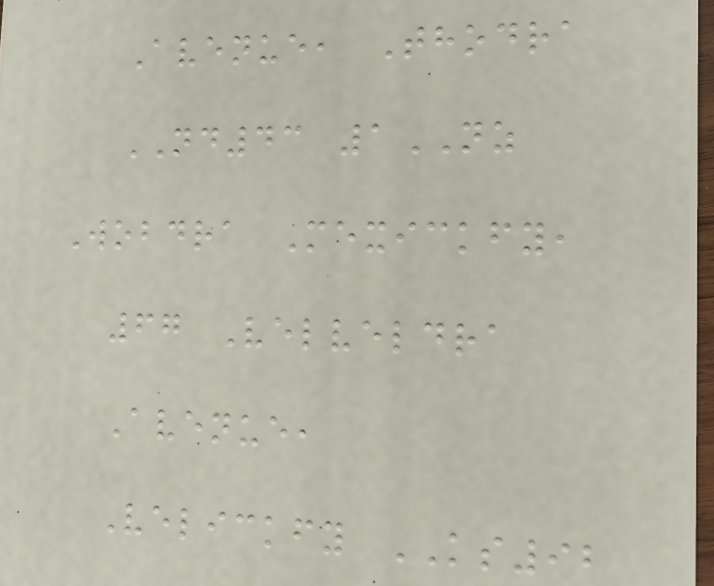Avenue, Thodra
ND43 1NZ
Wobdra Mexickfy,
67 Velveldra
Avenue,
Velickfy KS92
